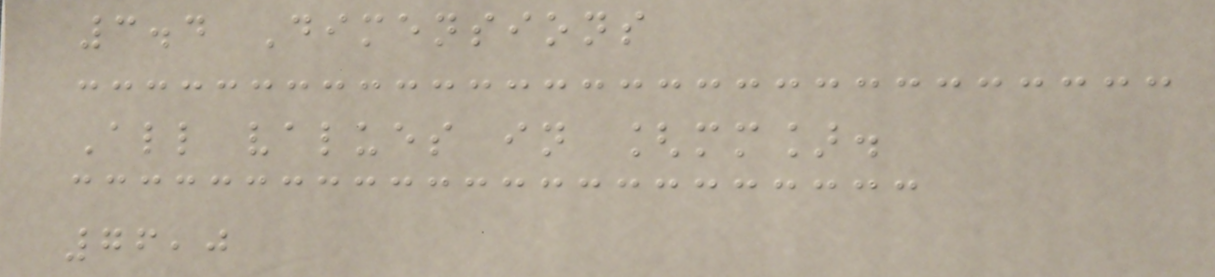3.4 Dimensions
All values in [mm].
76,0
